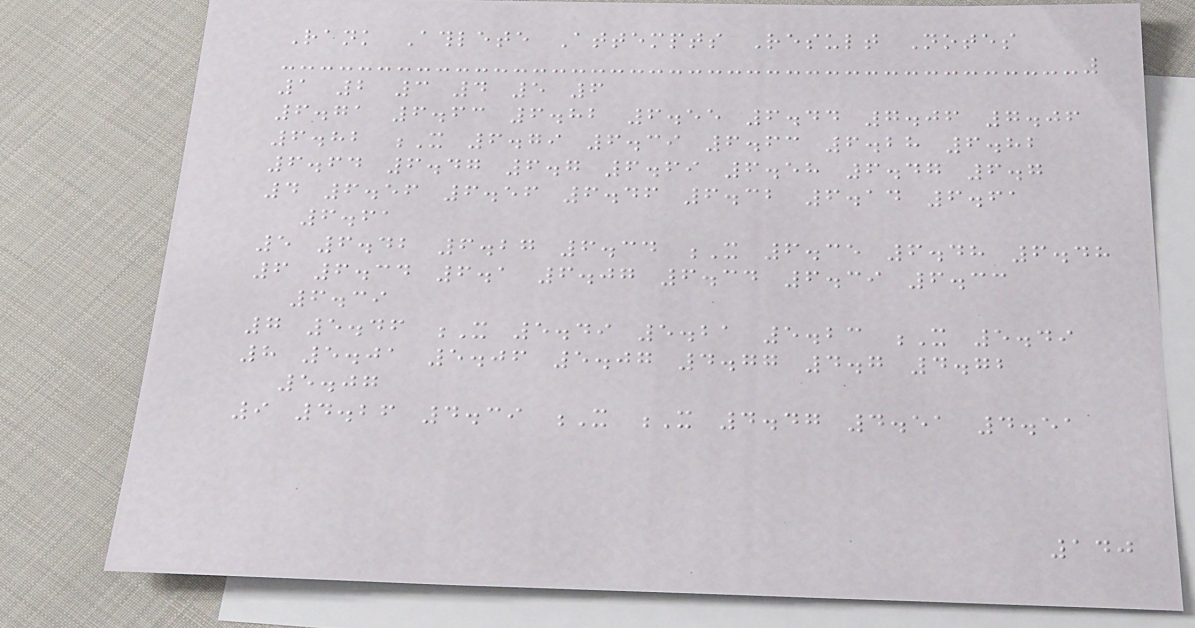Rank Athlete Attempts Result Notes
1 2 3 4 5 6
6.71 6.63 6.82 6.55 6.44 7.06 7.06
6.82 X 6.79 6.39 6.63 6.28 6.82
6.64 6.47 6.7 6.69 6.58 6.47 6.7
4 6.56 6.56 6.46 6.32 6.14 6.61
6.61
5 6.42 6.27 6.34 X 6.35 6.48 6.48
6 6.34 6.1 6.07 6.34 6.39 6.33
6.39
7 5.46 X 5.49 5.21 5.23 X 5.49
8 5.01 5.06 5.07 4.77 4.7 4.72
5.07
9 4.26 4.39 X X 4.47 4.51 4.51
140
